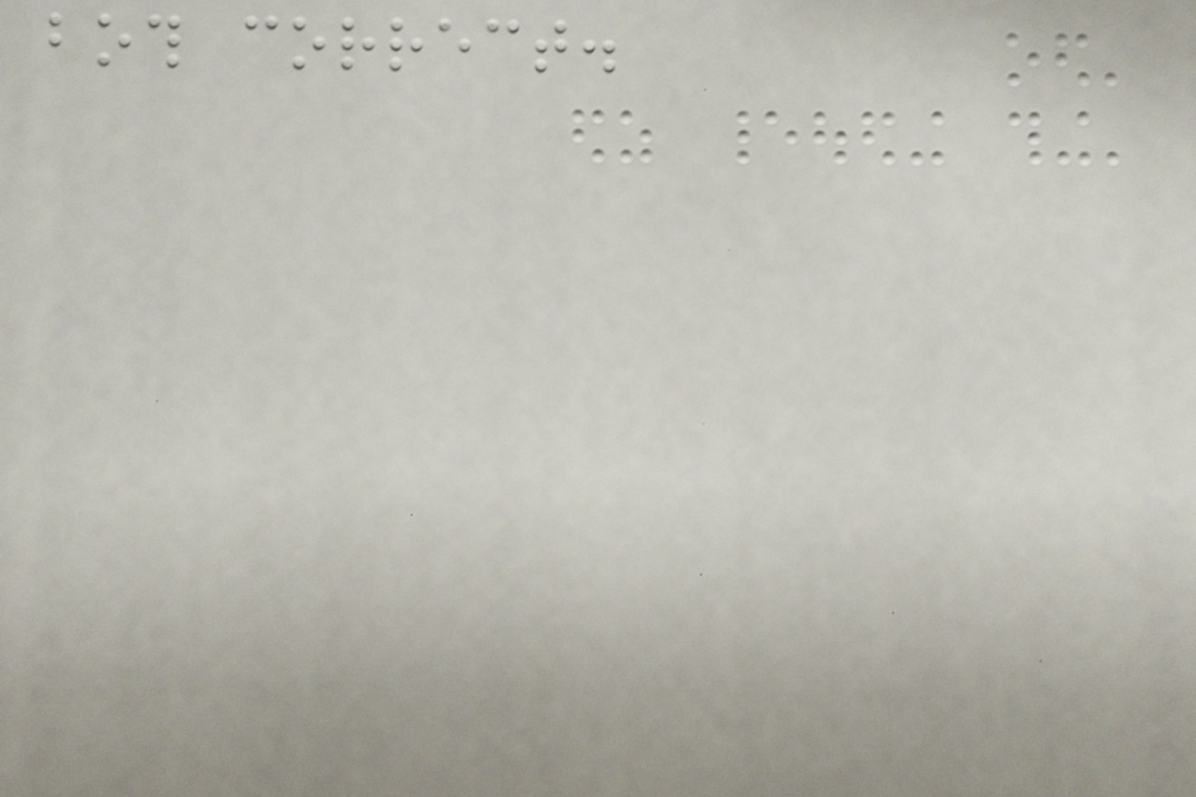both correct.
